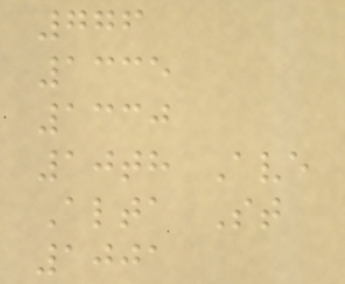776
1335
1330
10th Ave
Alta St
1001
